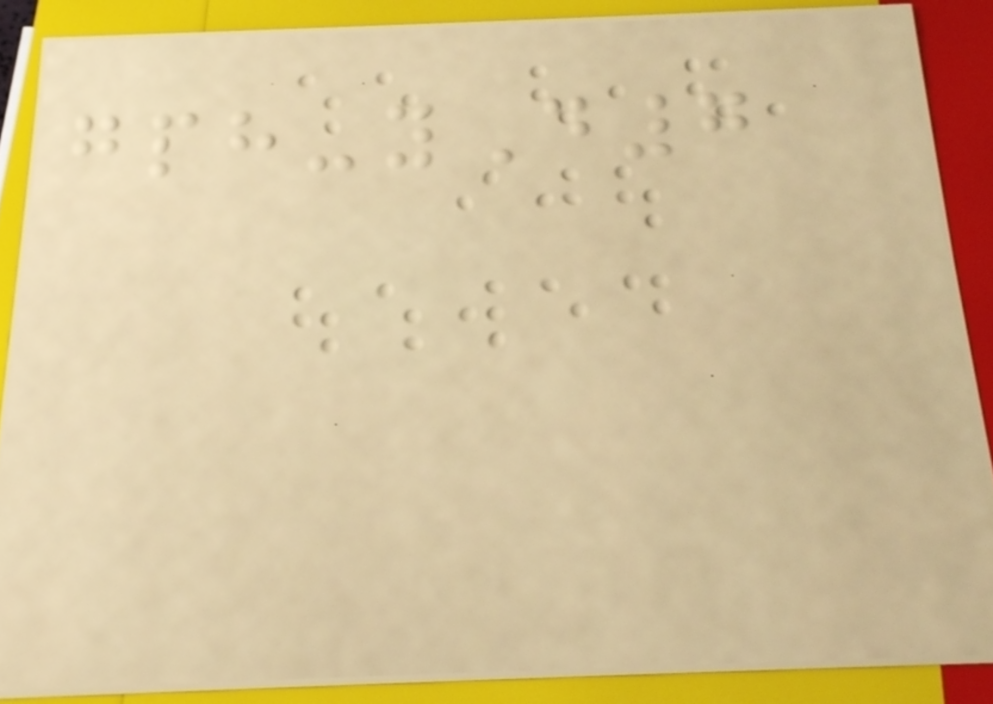gph-yD7
